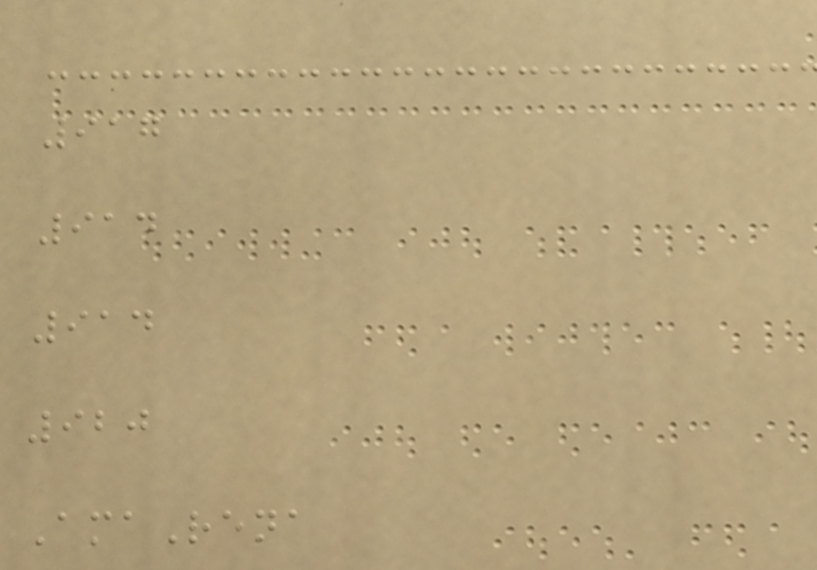917
914
914
920
AmaRena
